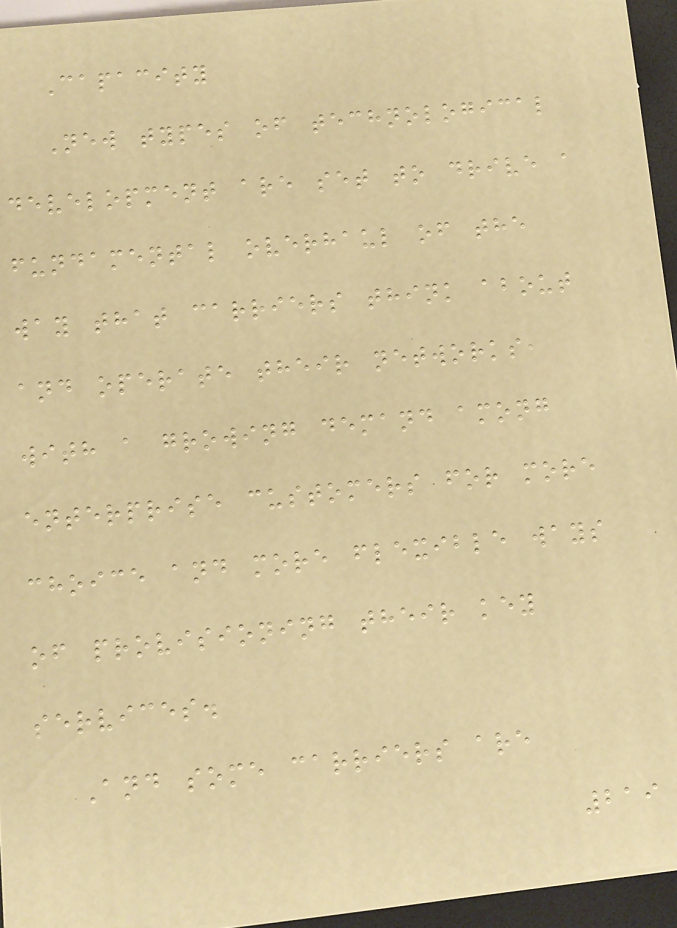Capacity
New types of technological
development are set to drive a
fundamental overhaul of the
way that carriers think about
and operate their networks,
with a growing demand among
enterprise customers for more
choice and more flexible ways
of provisioning their key
services.
And some carriers are
219
